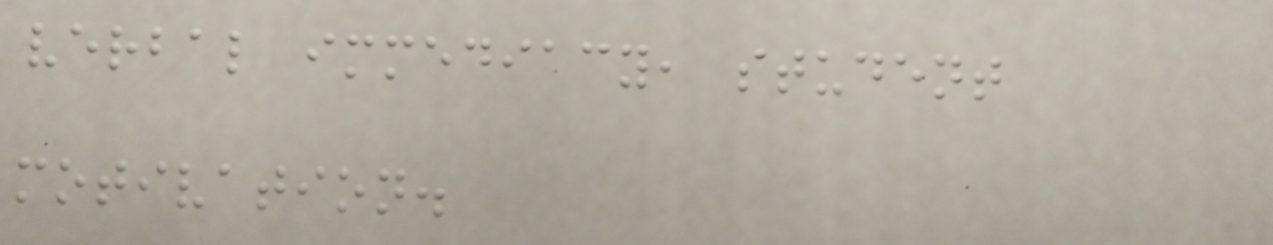verbal immediacy, student
motivation.
